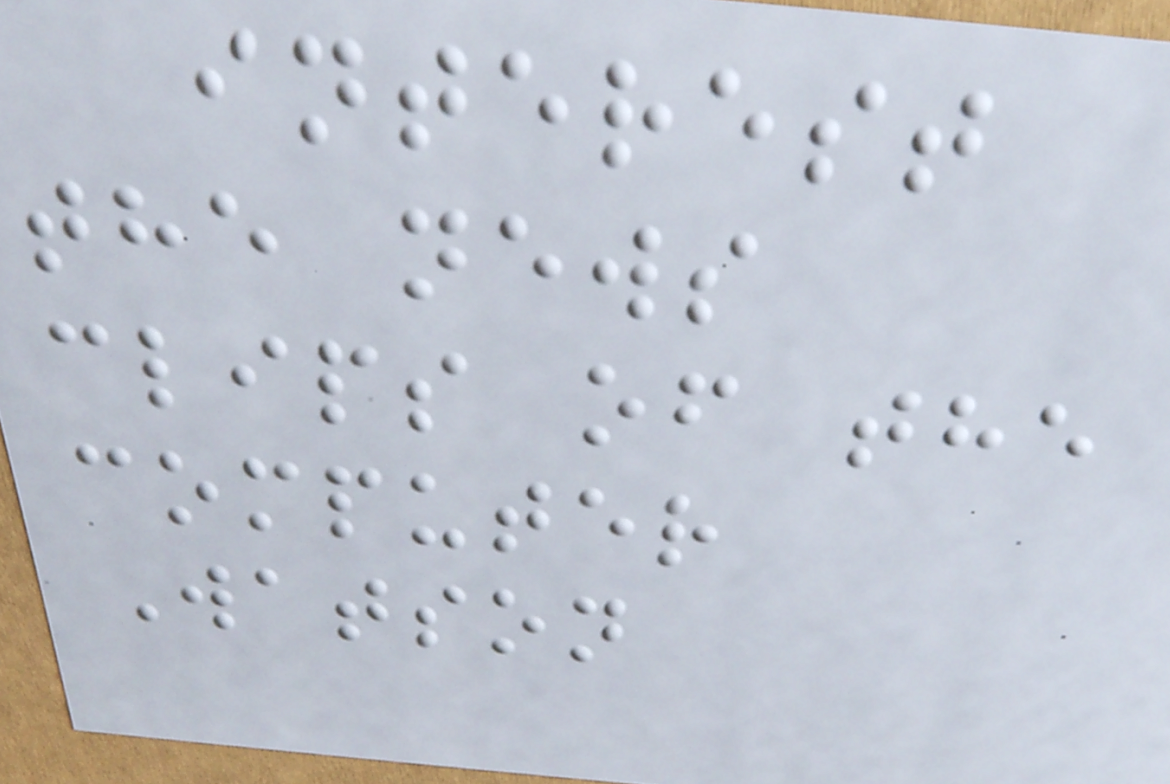interest
the news
clips of the
computer
Watson
